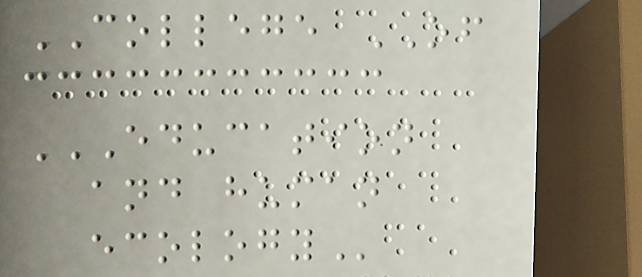COLLEGE OF
EDUCATION
AND HUMAN
ECOLOGY
